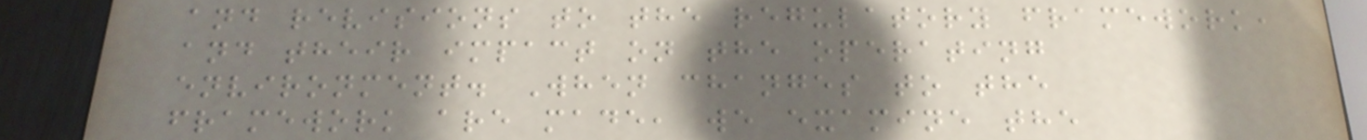and revisions to the regulatory framework,
and their impact on the operating
environment. When changes to the
framework are made, we examine the
